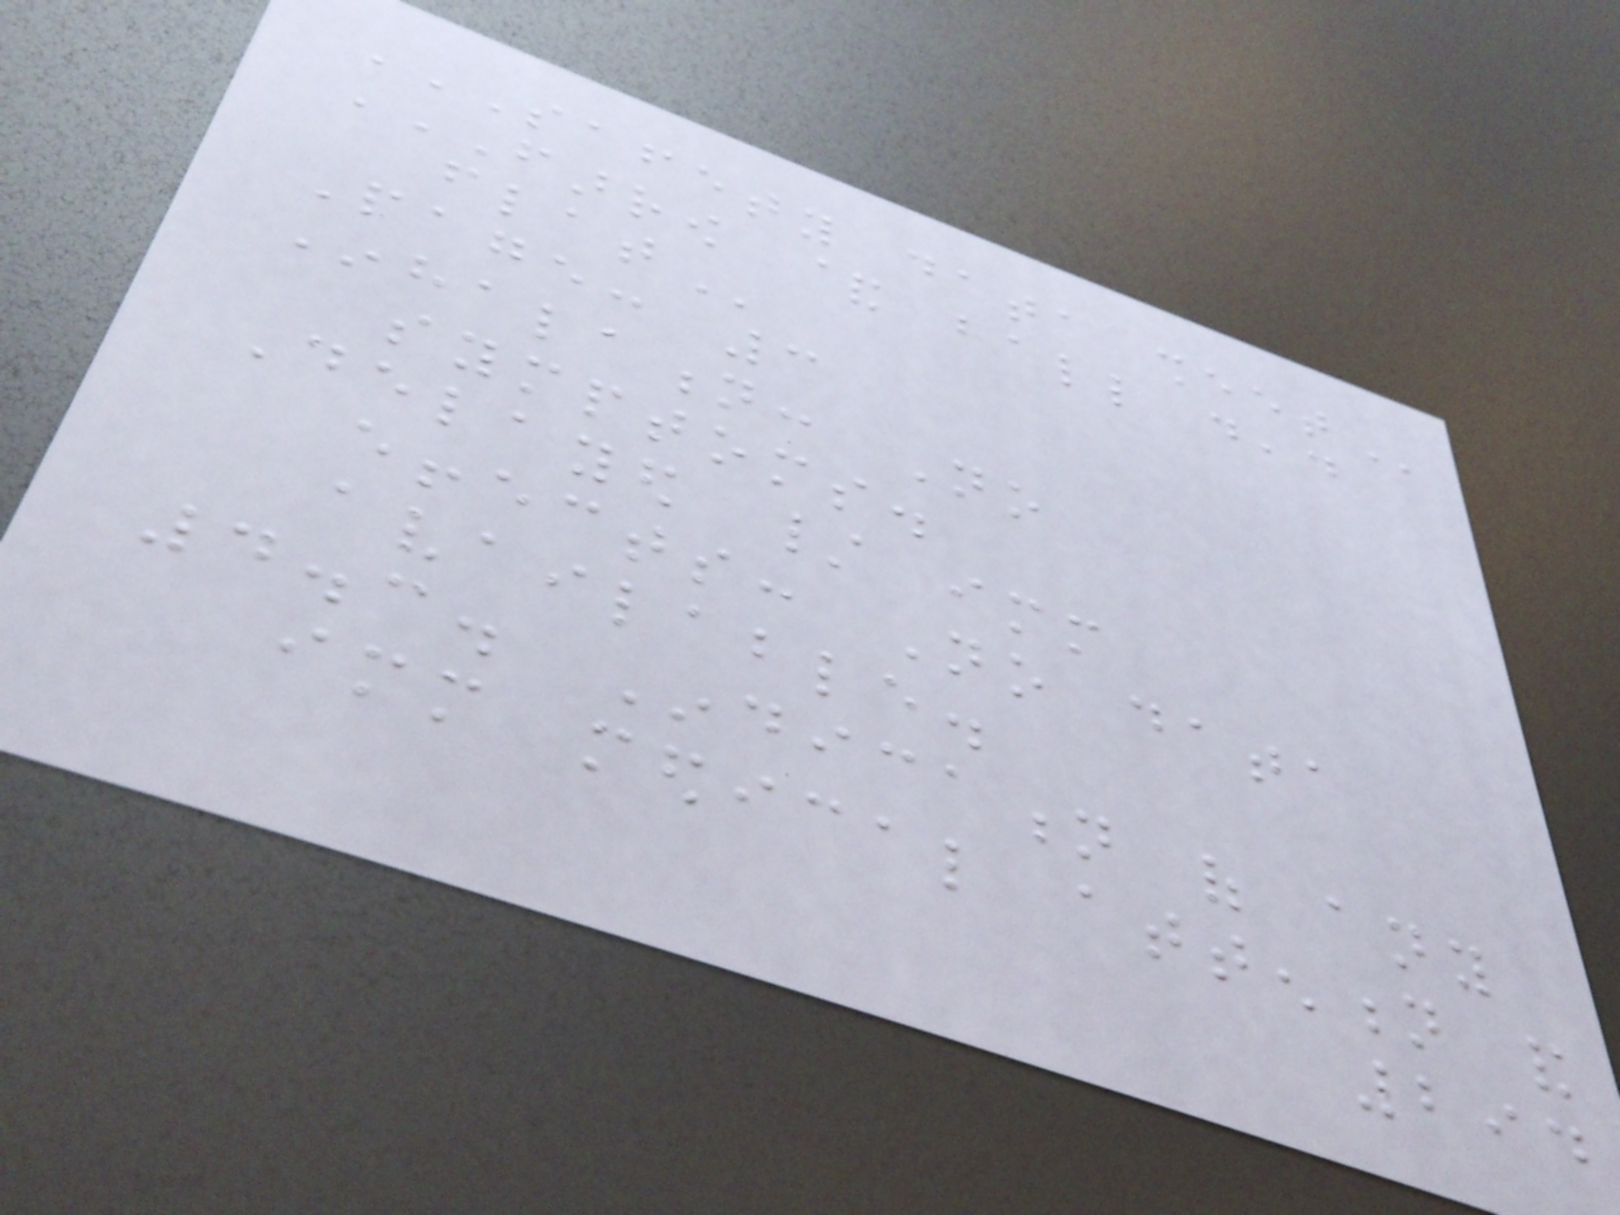SAFETY DATA SHEET
FARROW & BALL DEAD
FLAT
Page: 3
Inhalation: No
symptoms.
Delayed / immediate
effects: No data
available.
4.3. Indication of any
immediate medical attention and
294
